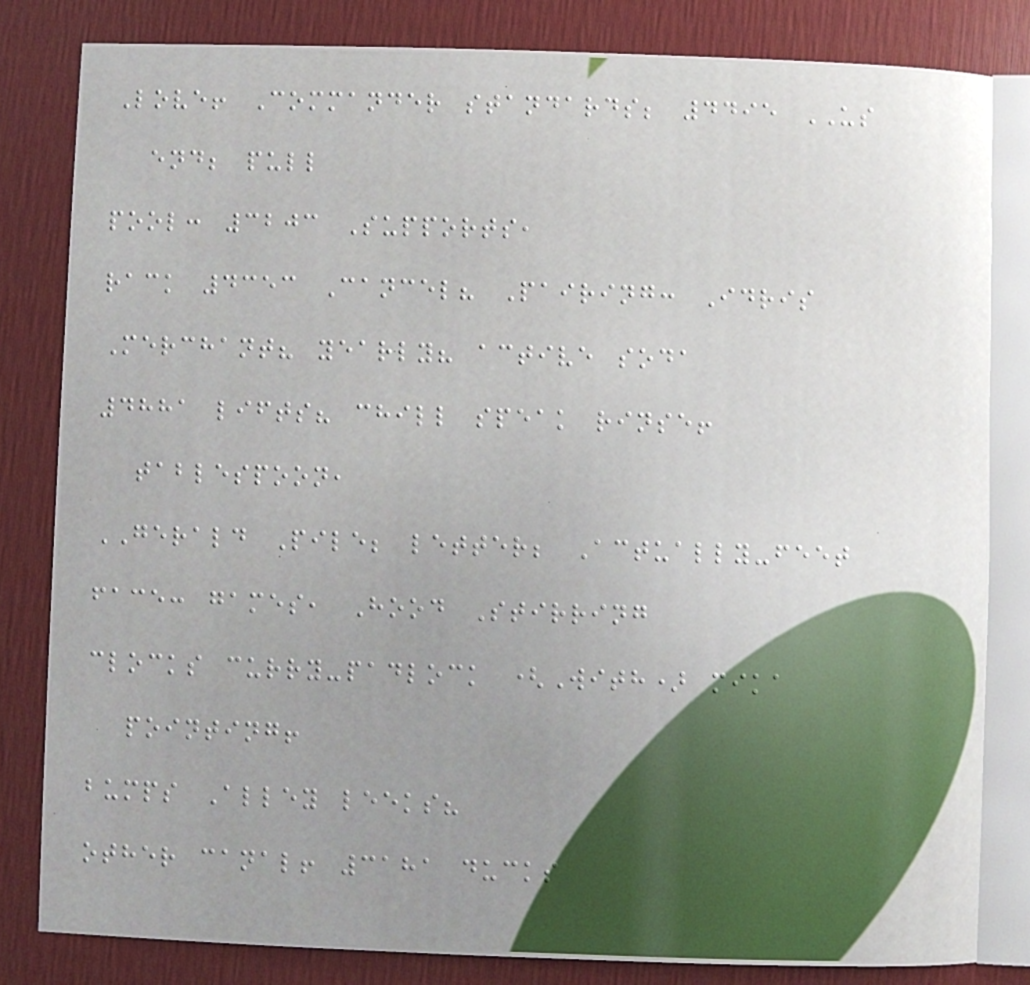Love! Commander standards; 4495 US
end; pull
pool: 3203 Supports,
rack 4353 Cancel? Pairing: Idris
Merchant? yearly? active soda
4881 lifts? chill speak rinse!
tablespoon,
GERALD Pile; letter; Actually-feet
face: games, Hood Stirring
clocks curry-padlock (With) mika
pointing!
bumps Alley leeks?
other canal! 3181 ducks
